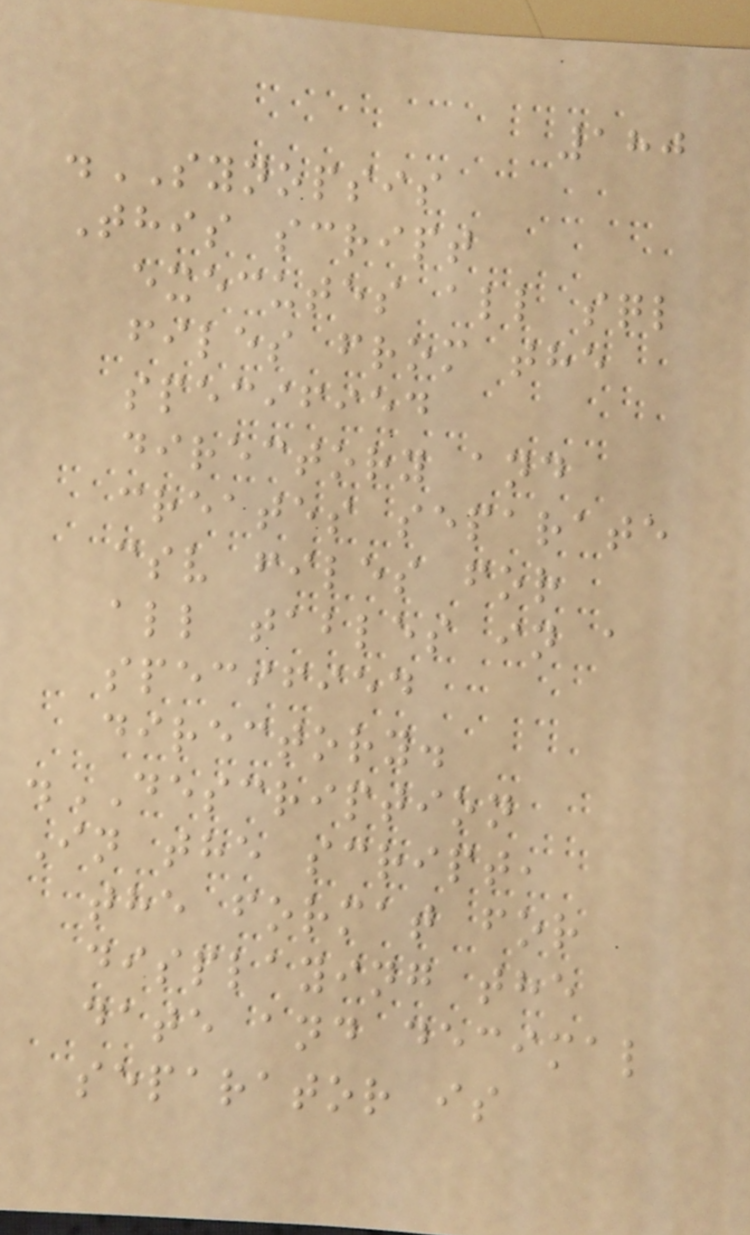180
.SYNOPSIS
This script
executes all sql
files from the
specified
directory and
creates separate
csv files for
all tables in a
specified
directory.
.DESCRIPTION
In the script,
the format for
displaying the
date and decimal
separator is
